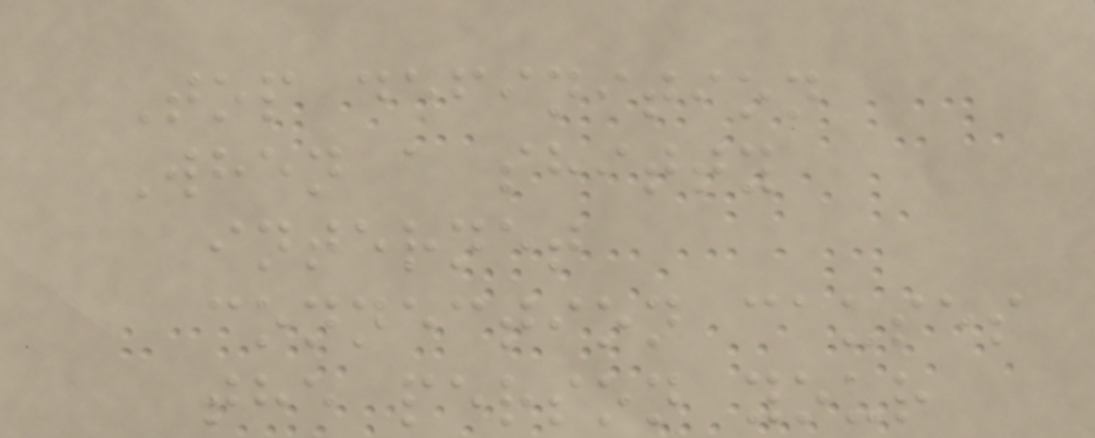Top definition
When a shitty
internet
connection causes
the person your
